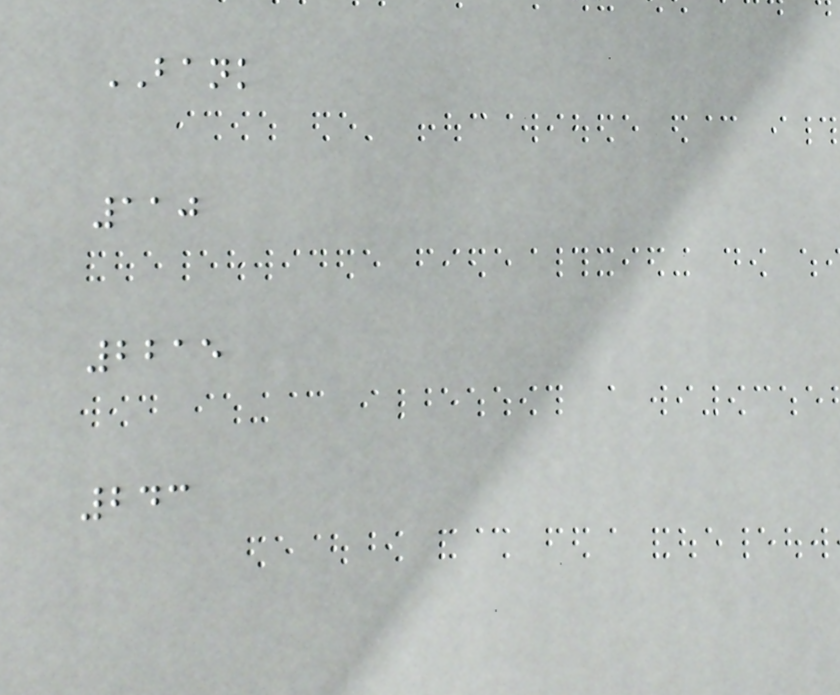BANK
110
2215
243
